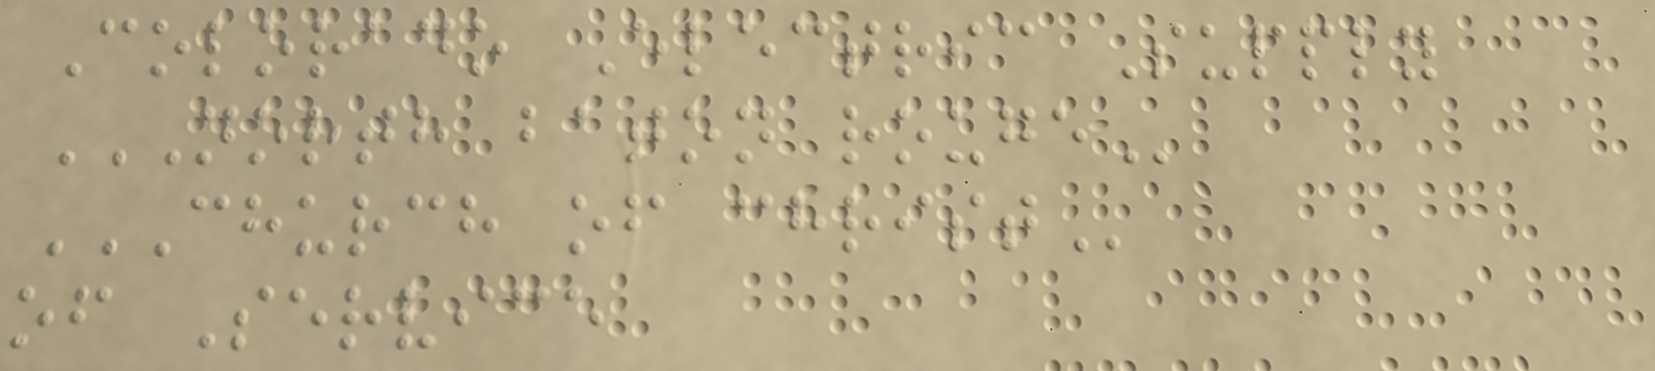Colorado Electric Supply
NORTH BATON ROUGE
CHURCH OF CHRIST
of Service
